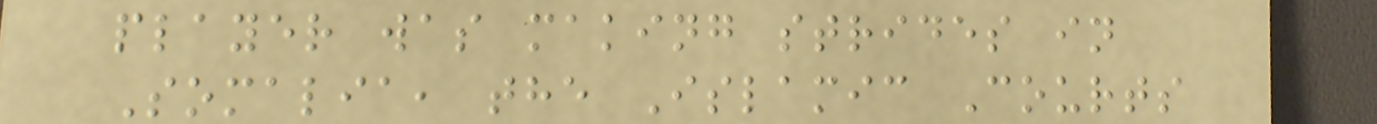player was making strides in
Somalia, the Islamic Courts
